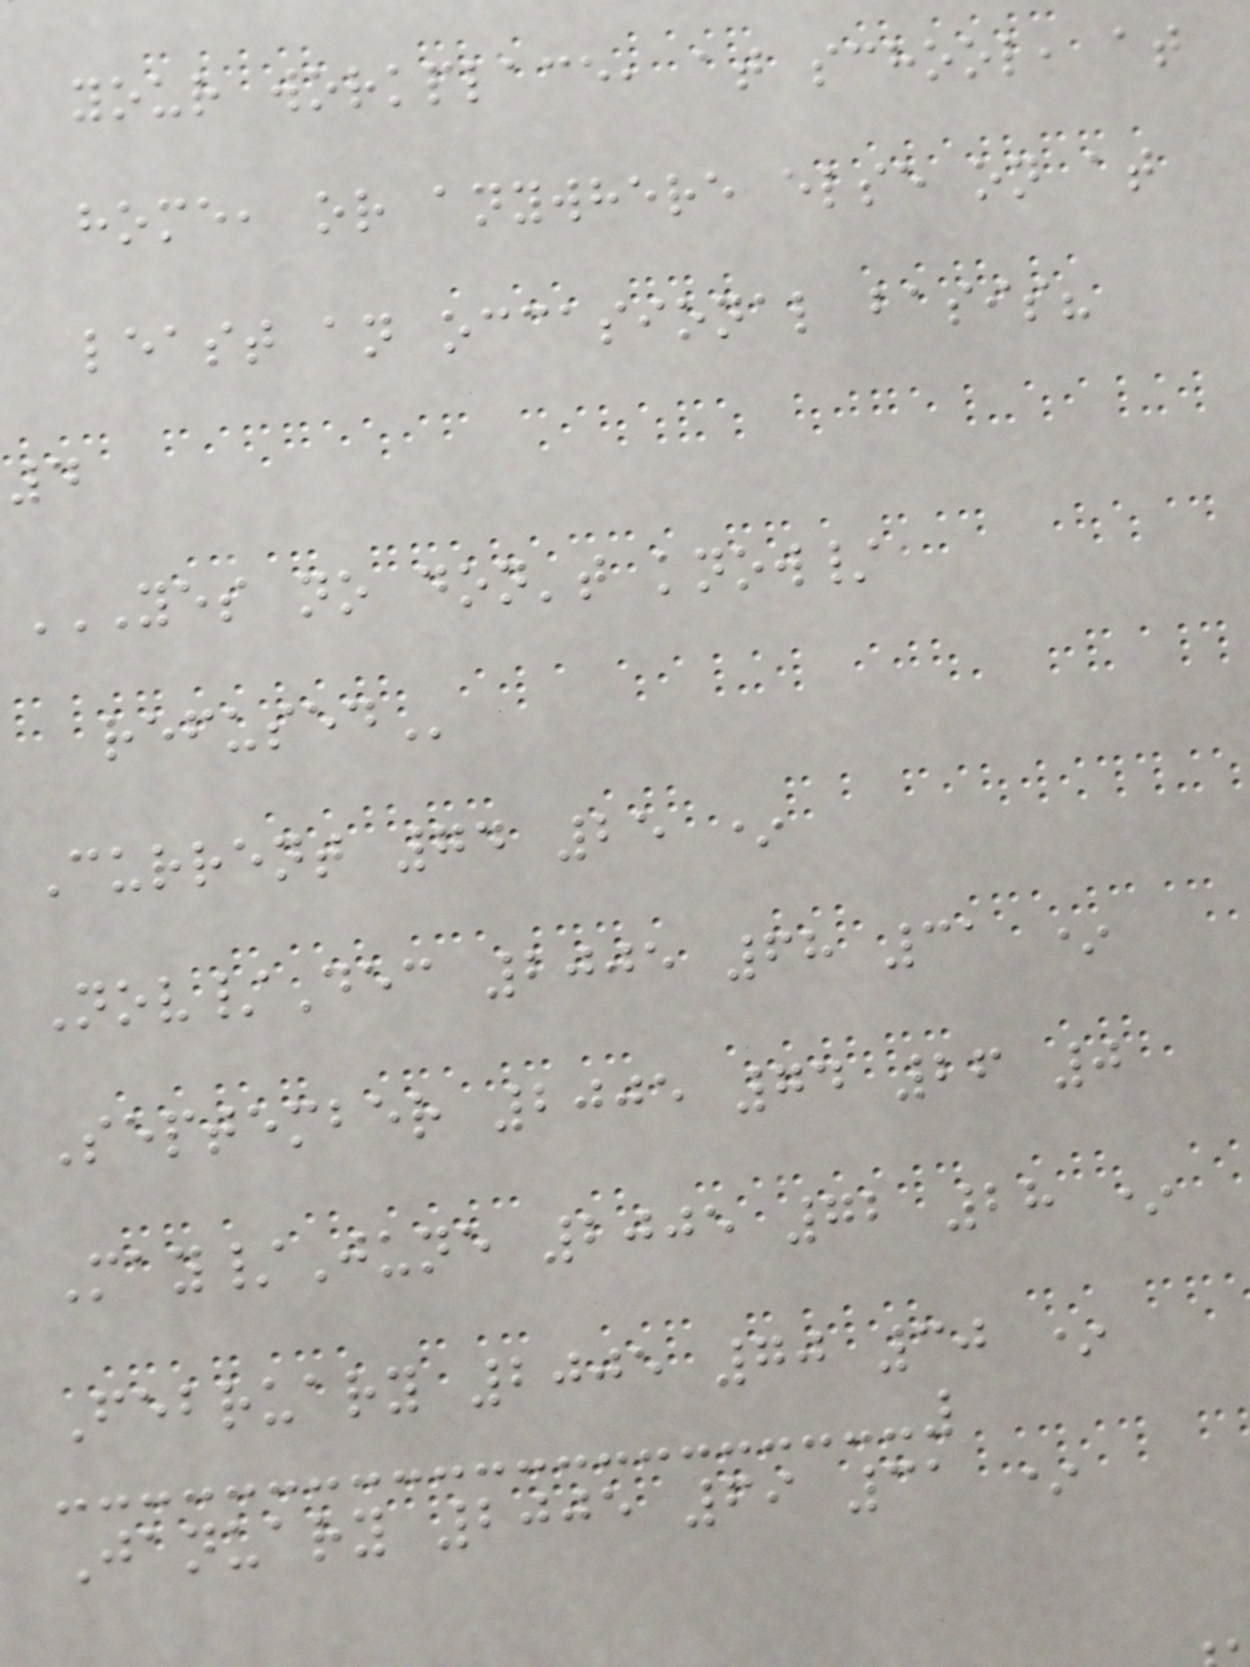your workplace, at school, at
home, or anywhere else on at
least an occasional basis?
4
YES NO DON'T KNOW/
Current 74 25 *
Nov/Dec 2005 68 31 *
September 2005 74 26 0
May/June 2005 72 28 *
February 2005 70 30 *
January 2005 69 31 *
